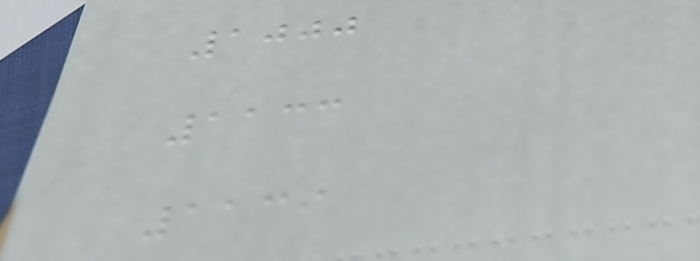1000
1133
1139
